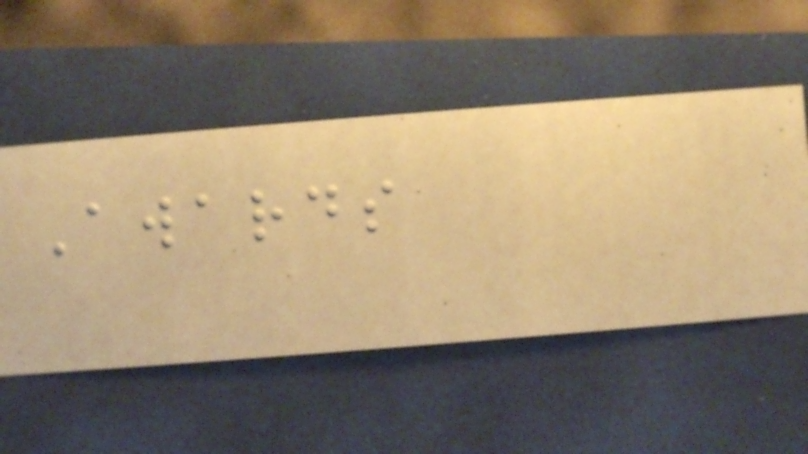Awards
